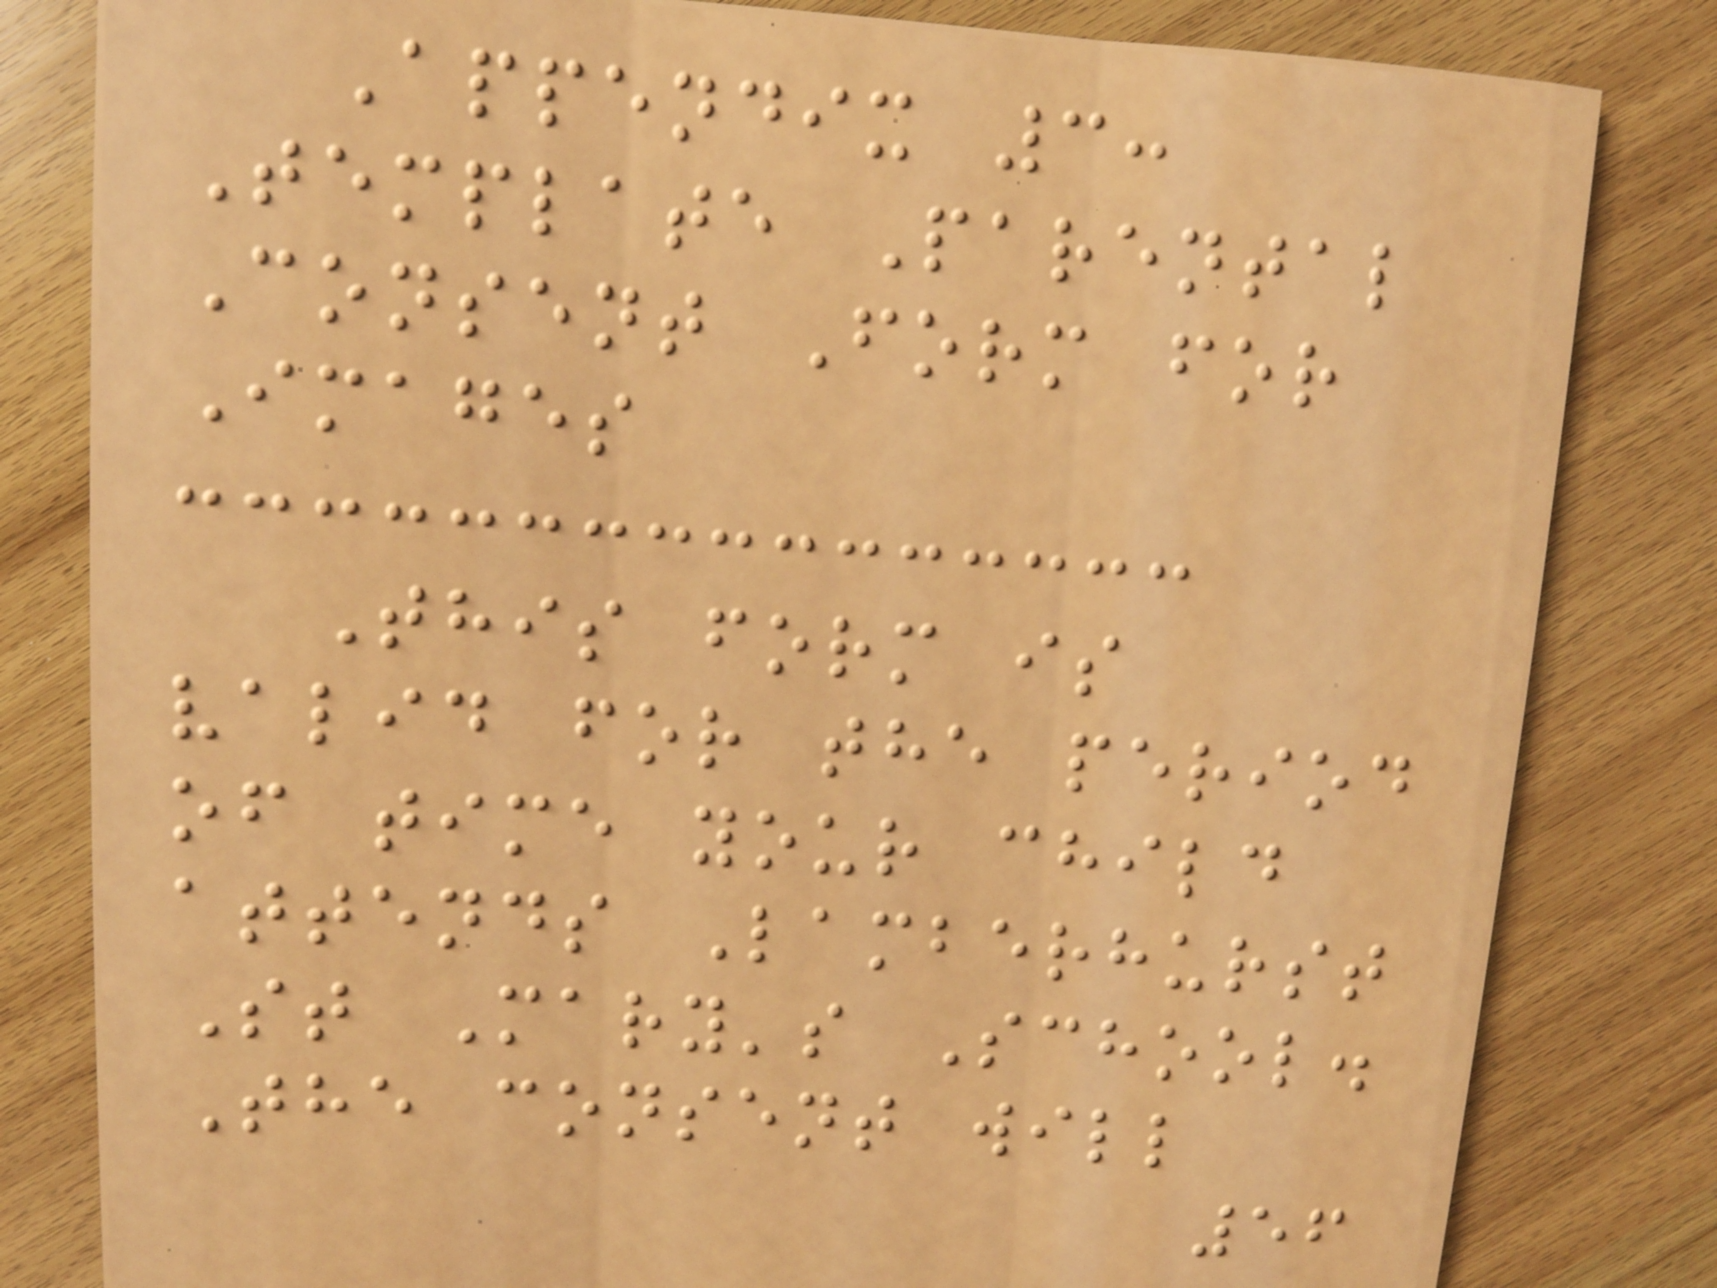Appendix 3:
Template Parental
Consent Form for
Images
This form is
valid for the period
of time your child
attends Lamberhurst
St Mary's School.
The consent will
56
